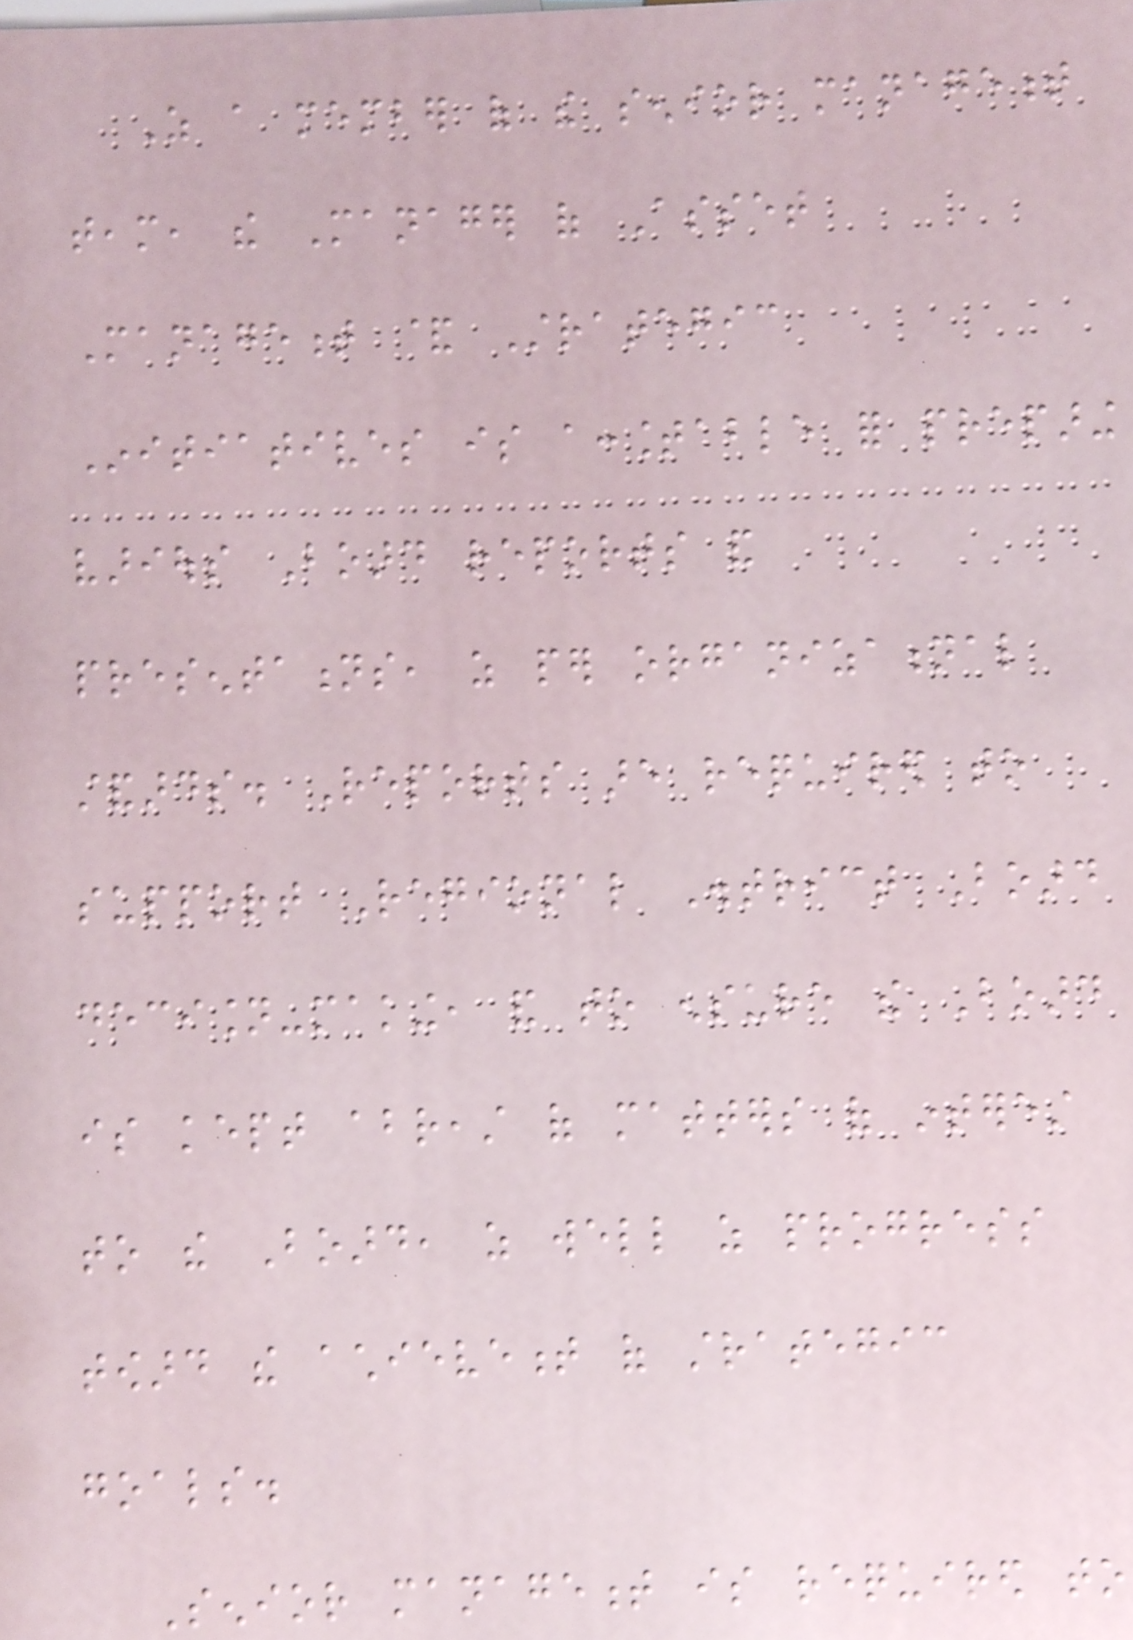As a member of the senior management
team, the Manager of Asset
Management & Strategic
Initiatives is accountable for preparing
various Board reports and
presentations, as per organizational
standards. Reports are required to
support Regional District Board
decision-making, and to ensure the Board
is kept abreast of matters of interest
to the Board, as well as progress
toward the achievement of strategic
goals.
Senior management is required to
